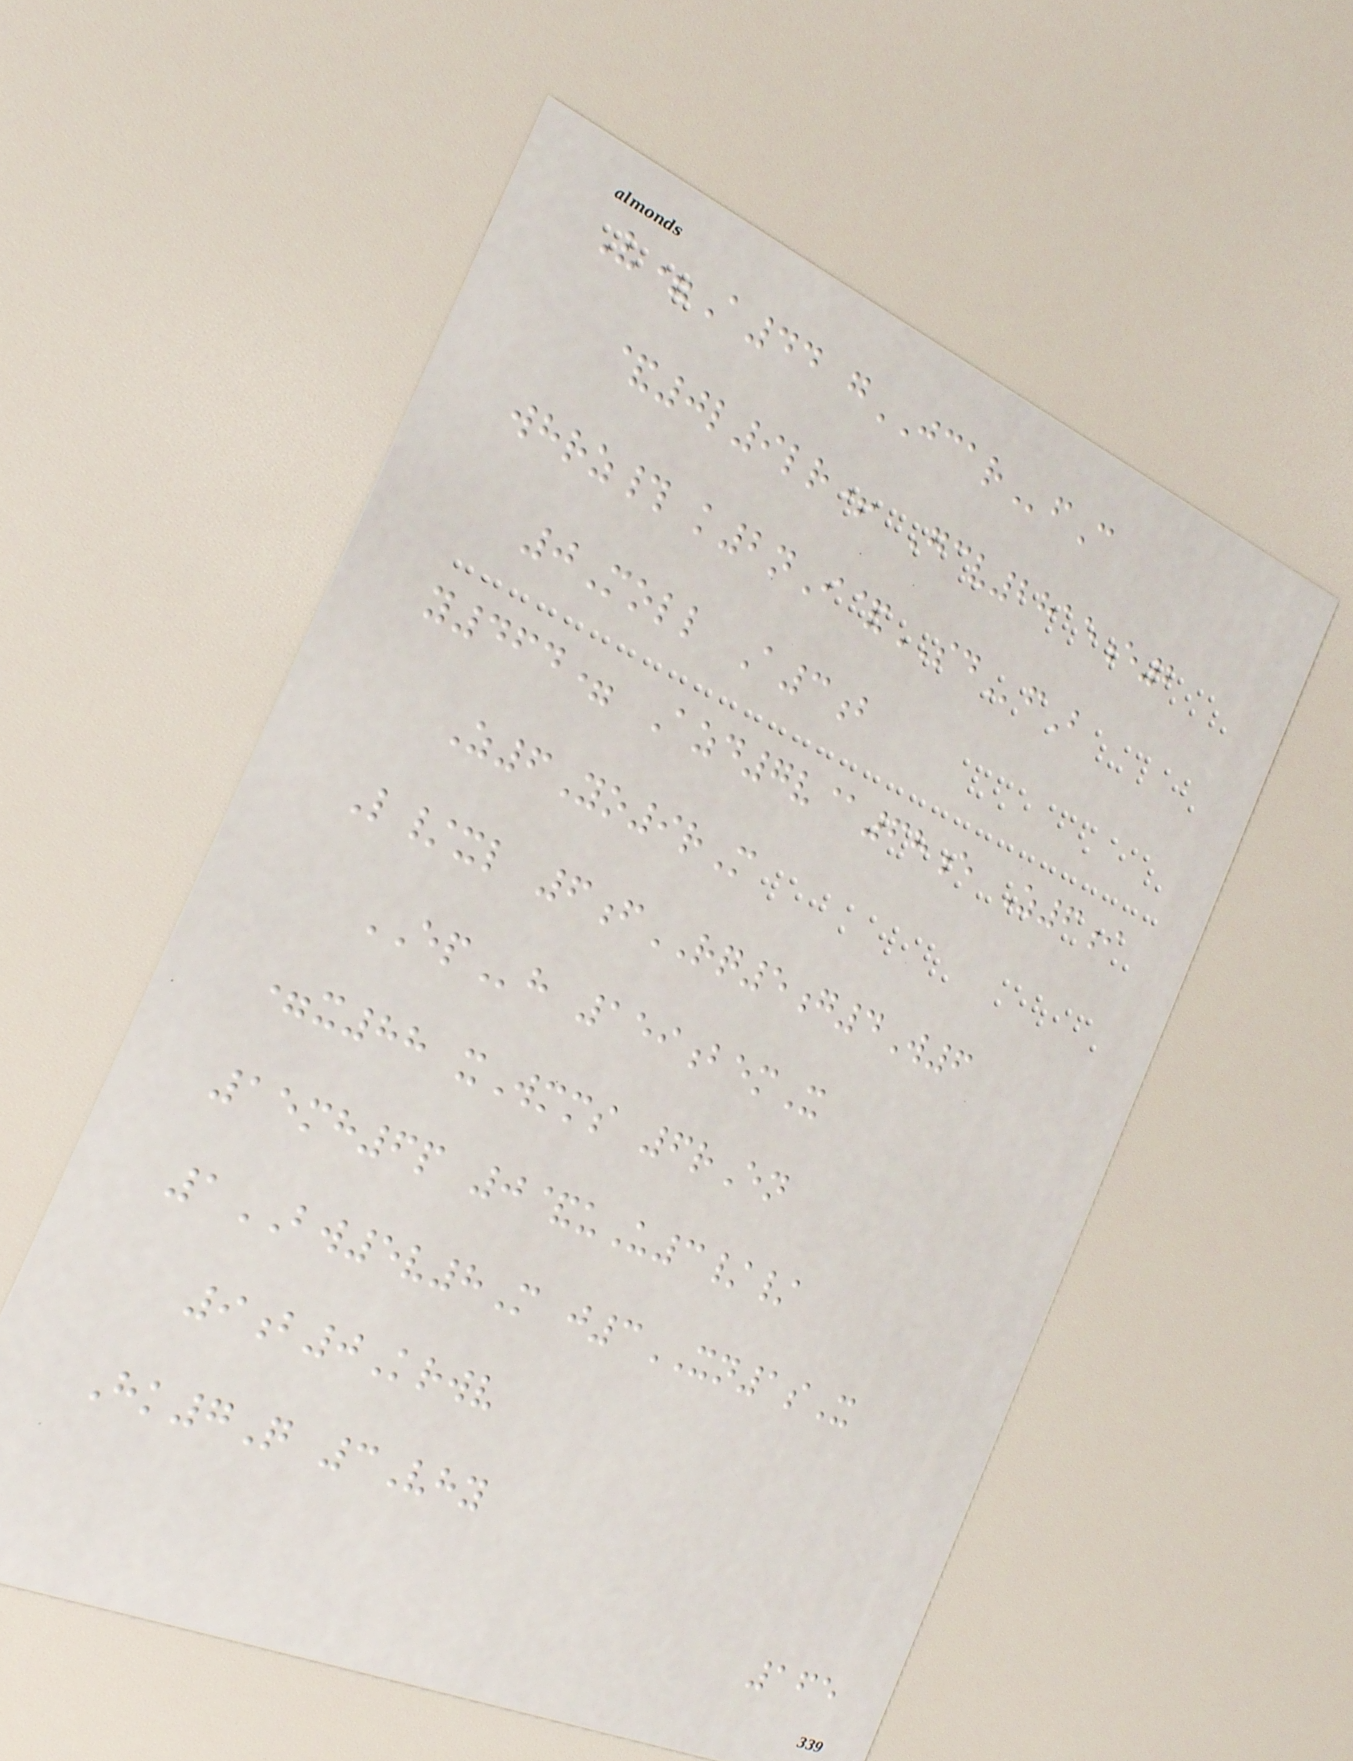V=A44 gJCARfC
&0l9lr+ Gcv2815e2
whrz# k2nI&SDfB
0Moll A3b
y464= Azd7v@68e Z6i
Z6Yo9rM
L/xl 6fRQ5g4W6
EPh 159bemX
=x88 xWmms 6rEn
15mh6p 0&uU3//
1BW5v8M j3XN1sX
9b0Krwv
Hk7Q 3Vhy
165
